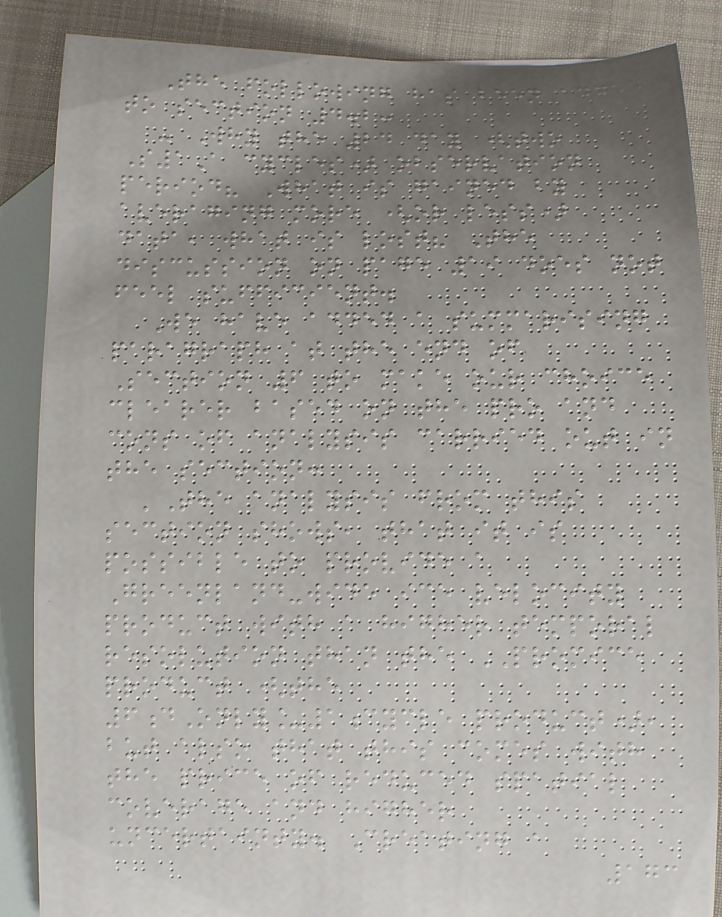The following has been added
to section 4.2:
- Why the 24 day (two
S1A cycles) observation
period? What is gained by
averaging more (or less)
data, what is lost? The
discussion on page 19 does not
feel sufficient.
We have added a summarising
paragraph at the end of
Section 6 to make our choice
clearer based on the pro and
cons of analysis carried out in
the section:
'The analysis from this
section shows, that it is
possible to provide a
Greenland-wide ice velocity
product with a higher temporal
resolution than the PROMICE
product (the
6dOnly_1cycle product),
but also that this comes with
the price of reduced spatial
coverage and higher
uncertainty. Creating a
173
